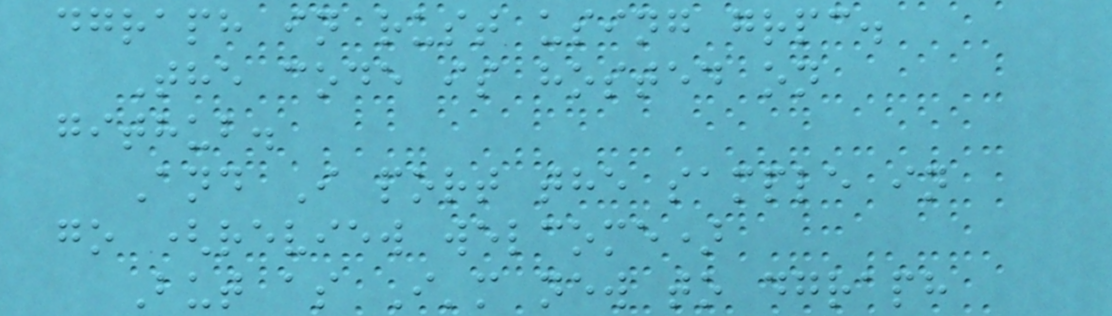dgraph in rust using grpc.
The code is hosted on
github.
And I port the sample in
go (review welcome)
But as I'm new to dgraph
